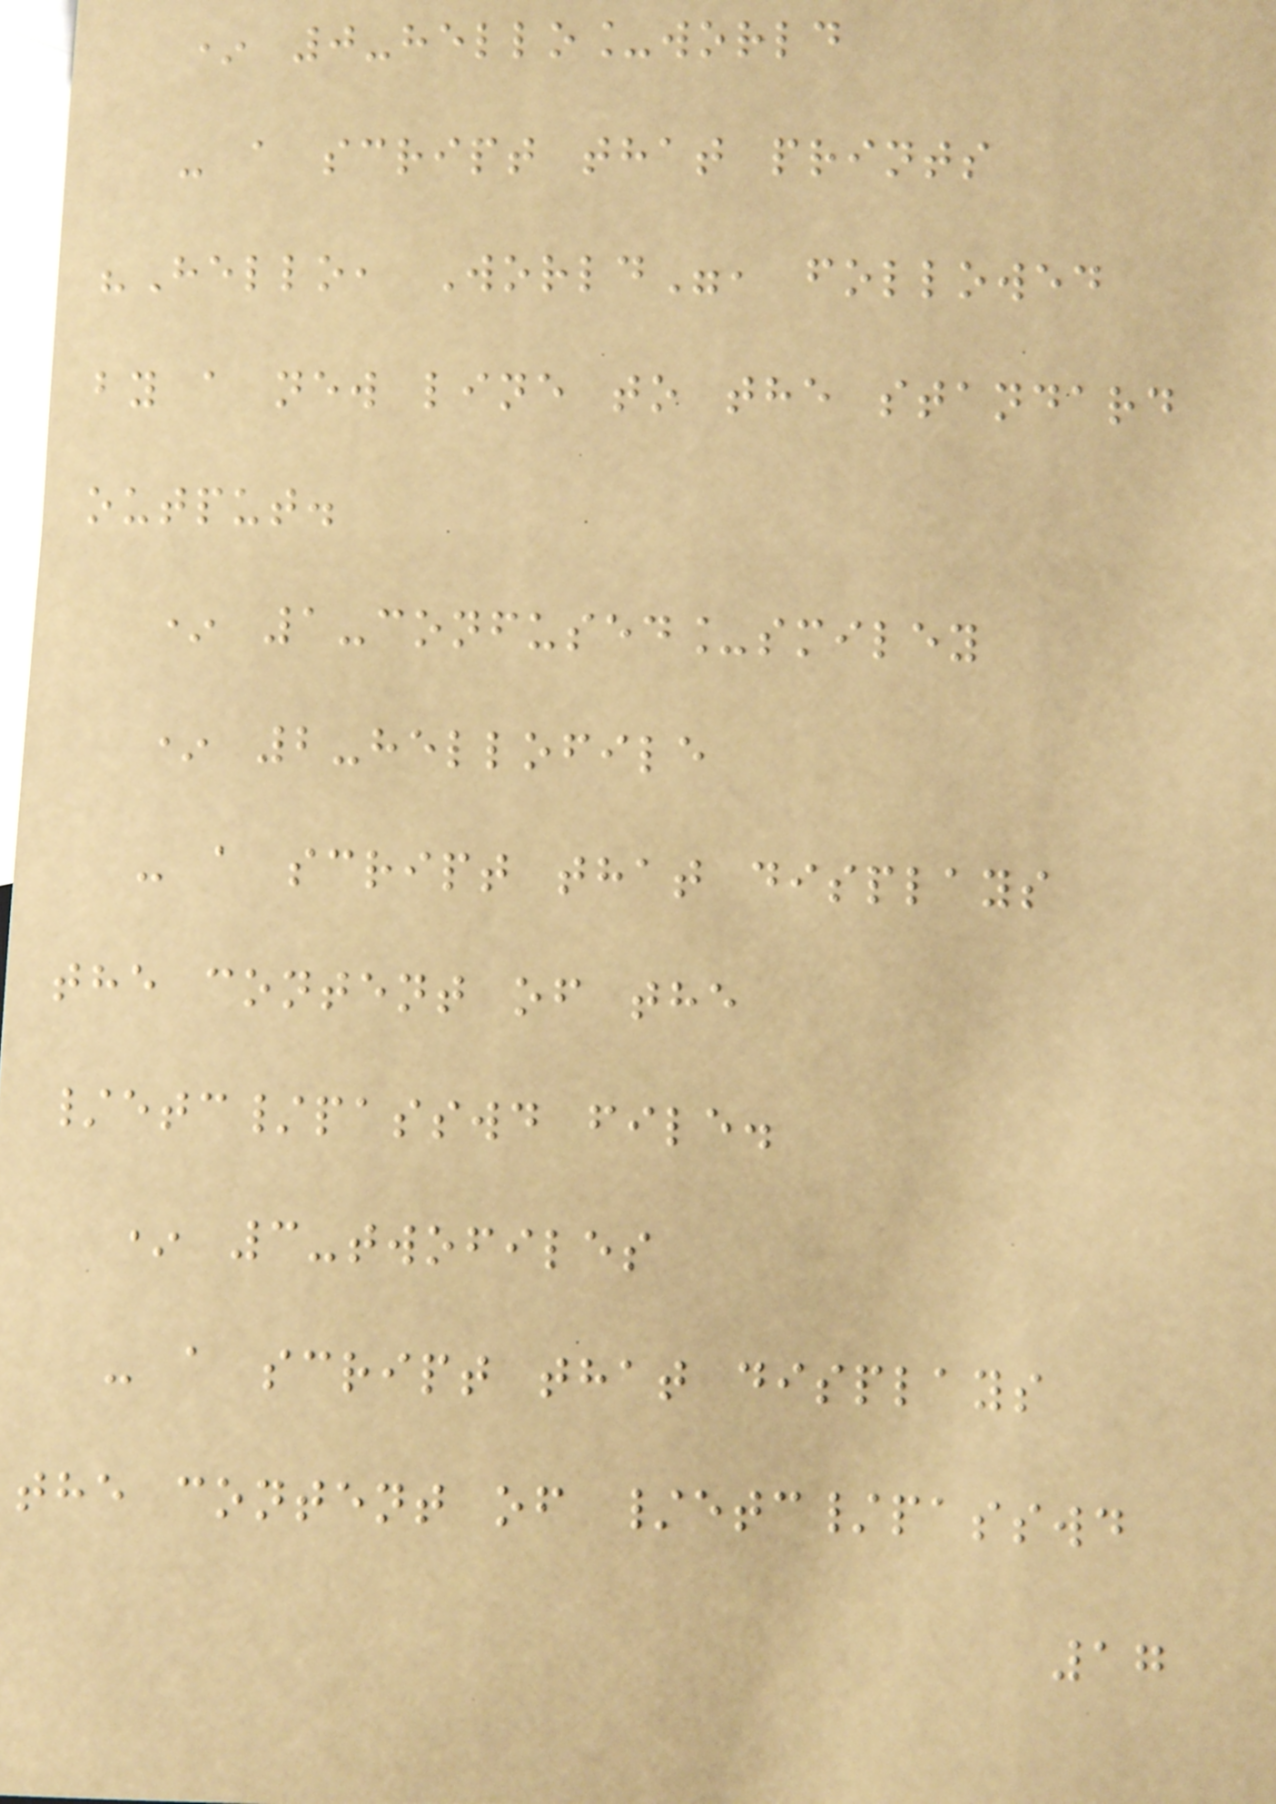* 0-hello_world
- a script that prints
"Hello, World", followed
by a new line to the standard
output.
* 1-confused_smiley
* 2-hellofile
- a script that displays
the content of the
/etc/passwd file.
* 3-twofiles
- a script that displays
the content of /etc/passwd
17
